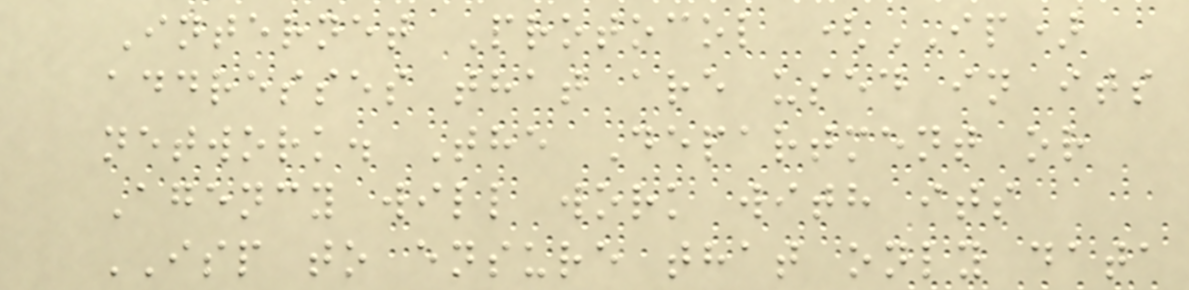Internet Protocol (IP)
addresses that are used in its
network. The Department or
Agency will work with its
ISP to ensure that only data
